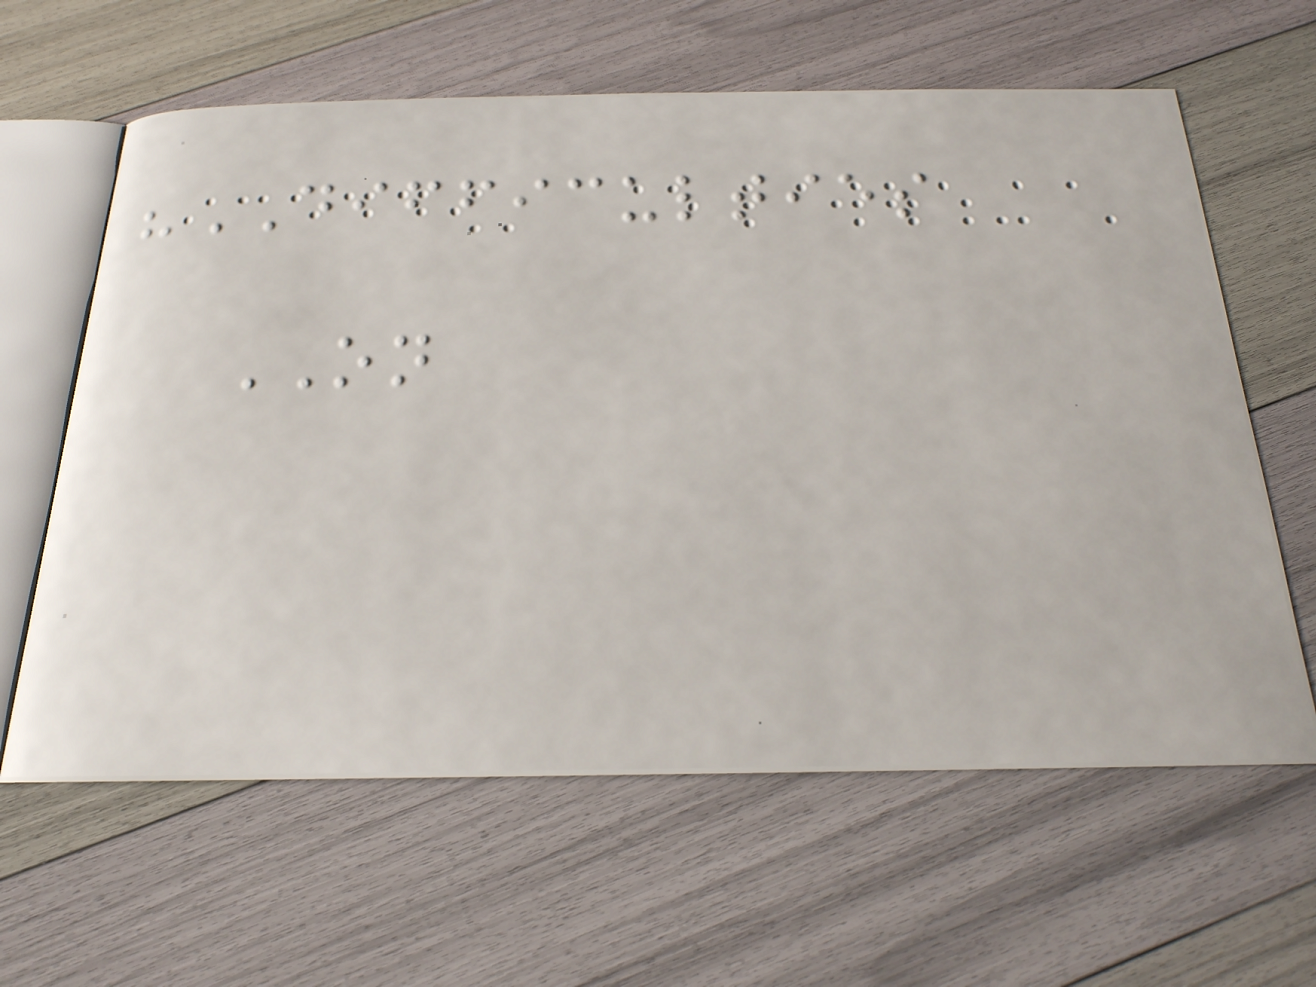"DIFFICULTIES
ON
